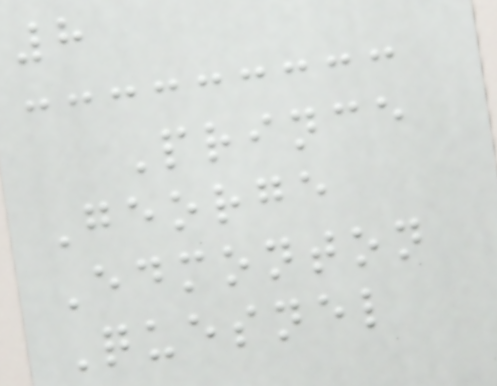8
Prince
George
Edmonton
Quesnel
